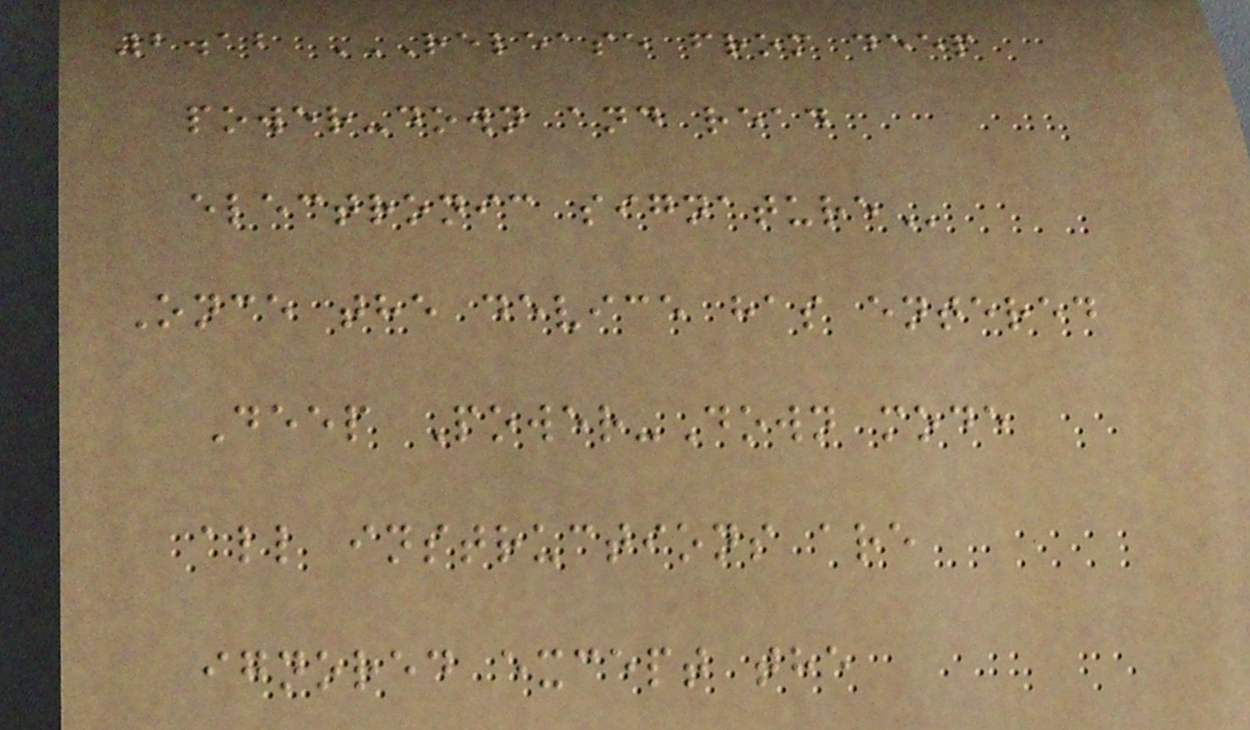2.12 RELEASE FROM DEEP
POWER-DOWN AND READ
ELECTRONIC SIGNATURE
Once the device has entered
Deep Power-Down mode
all instructions are
ignored except the
